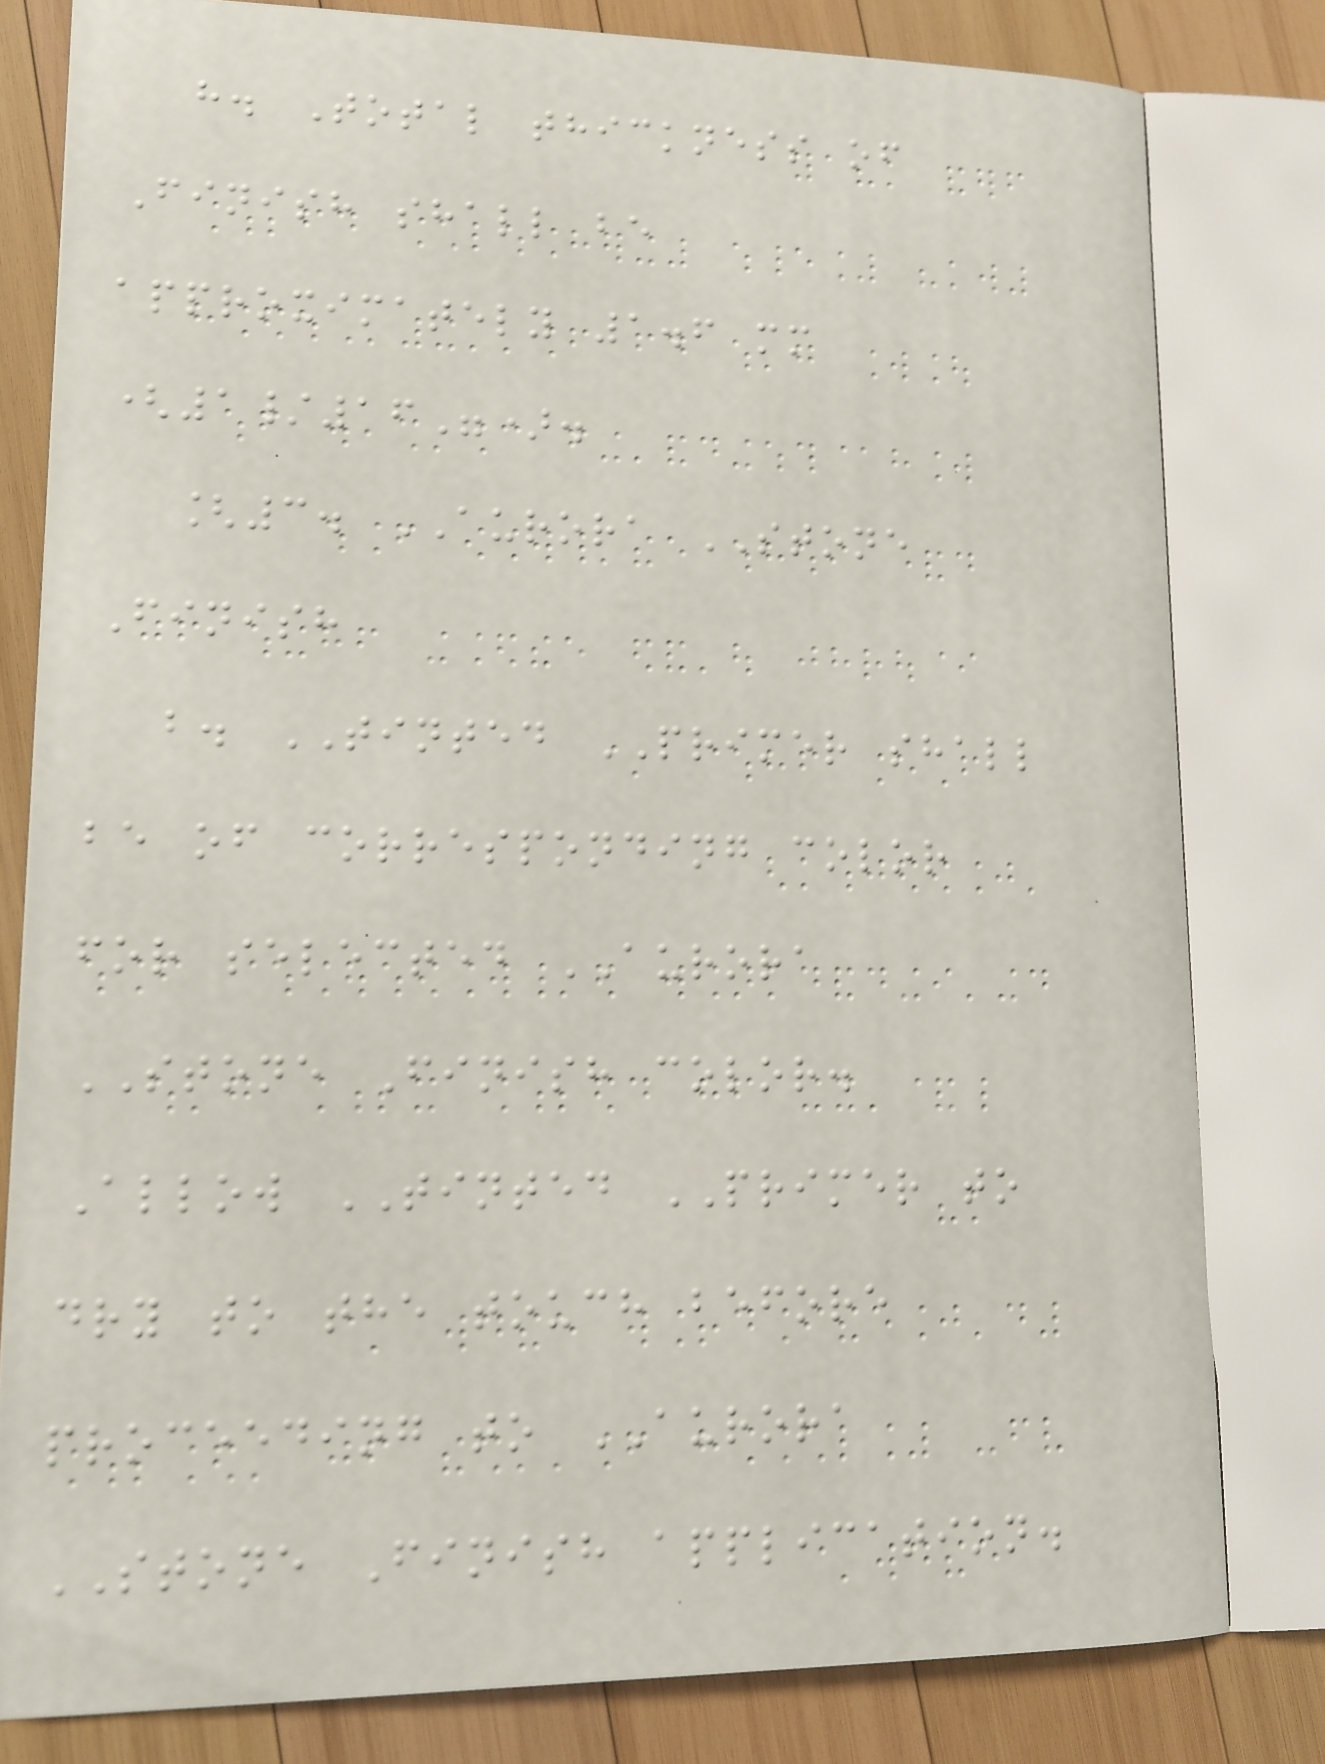h. Total thickness of
Finish shall be
approximately 1.6 mm
(1/16").
[3. AURORA STONE
Finish
b. TINTED PRIMER shall
be of corresponding color
for selected AURORA
STONE Finish color.
Allow TINTED PRIMER to
dry to the touch before
proceeding to AURORA
STONE Finish application.
